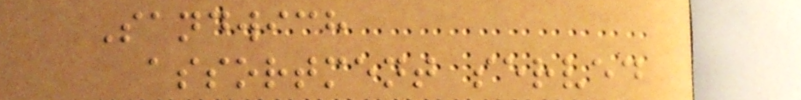Sandwich
assortment served
